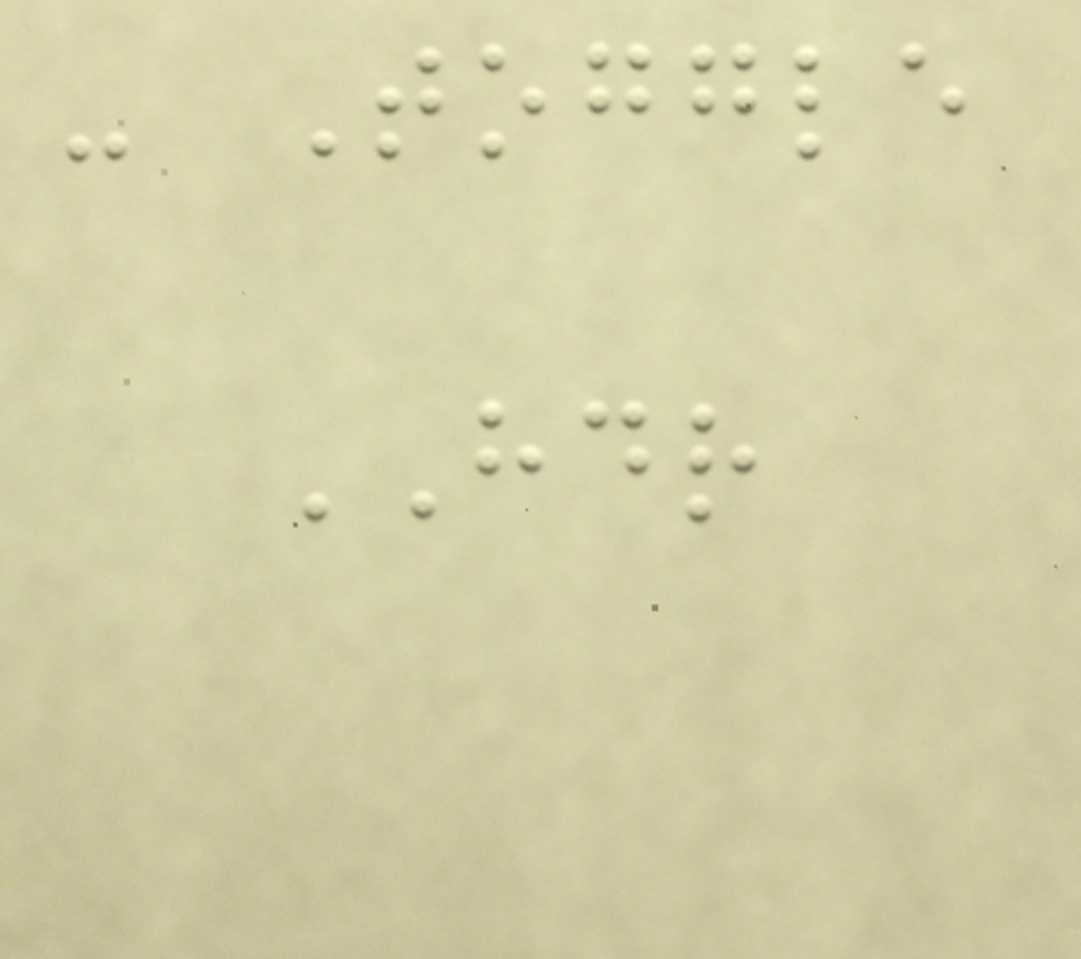- Toggle
HDR
